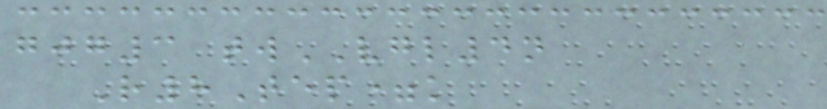gjg3 twVGL4n
R8Tep=k
